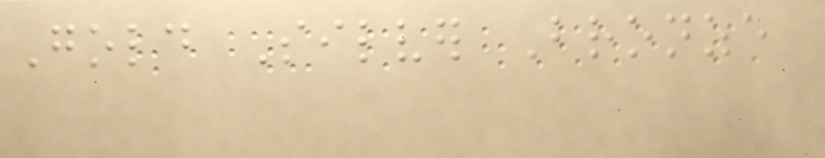Gold Silver Bronze
